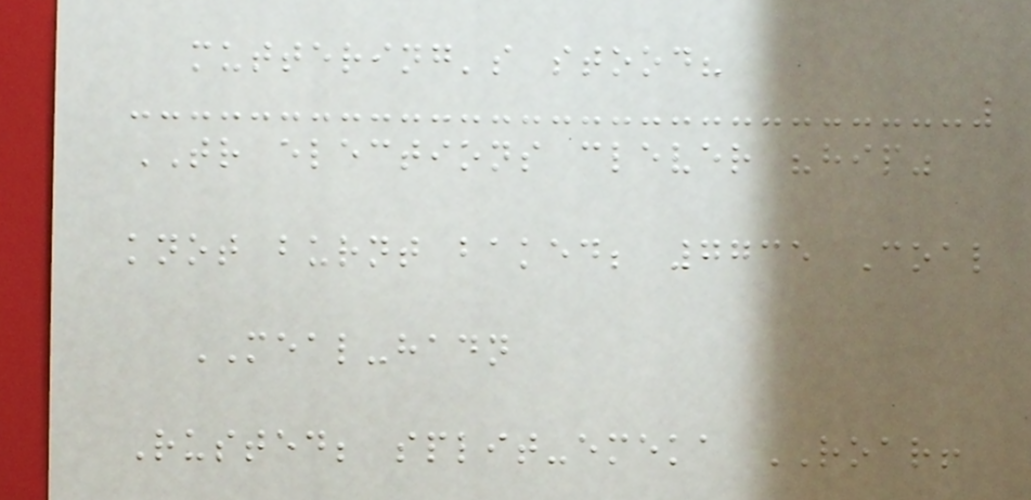muttering's stood?
TR elections clever "hip"
knot burnt baked; 7735 Coal
MEAL-hadn
Rusted; split-emeka ROAR!
